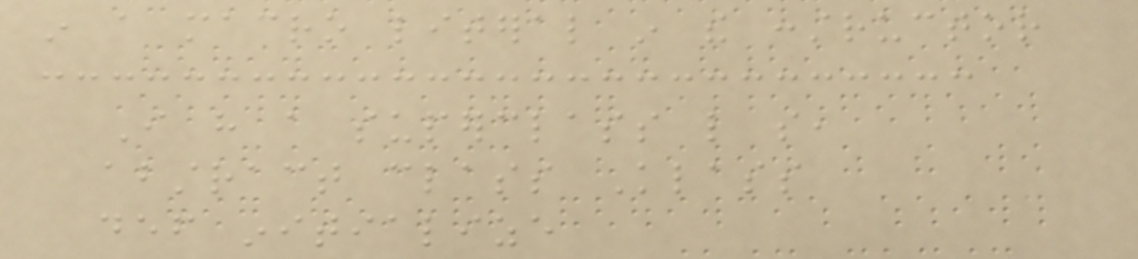in a macro literal in the constructor
I have a superclass like so,
abstract class Klass
def initialize
